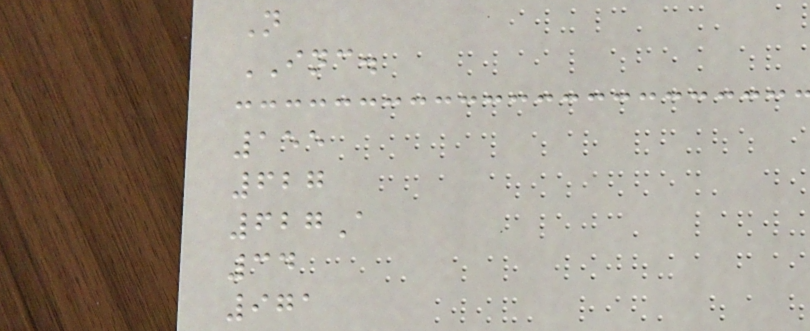N
INC.
155
627
627A
34
971
